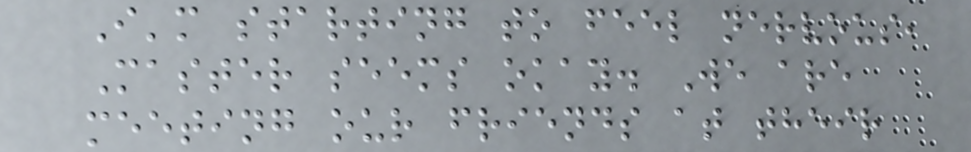I'm starting to feel nervous,
Master seems okay. We are
meeting our friends at their
